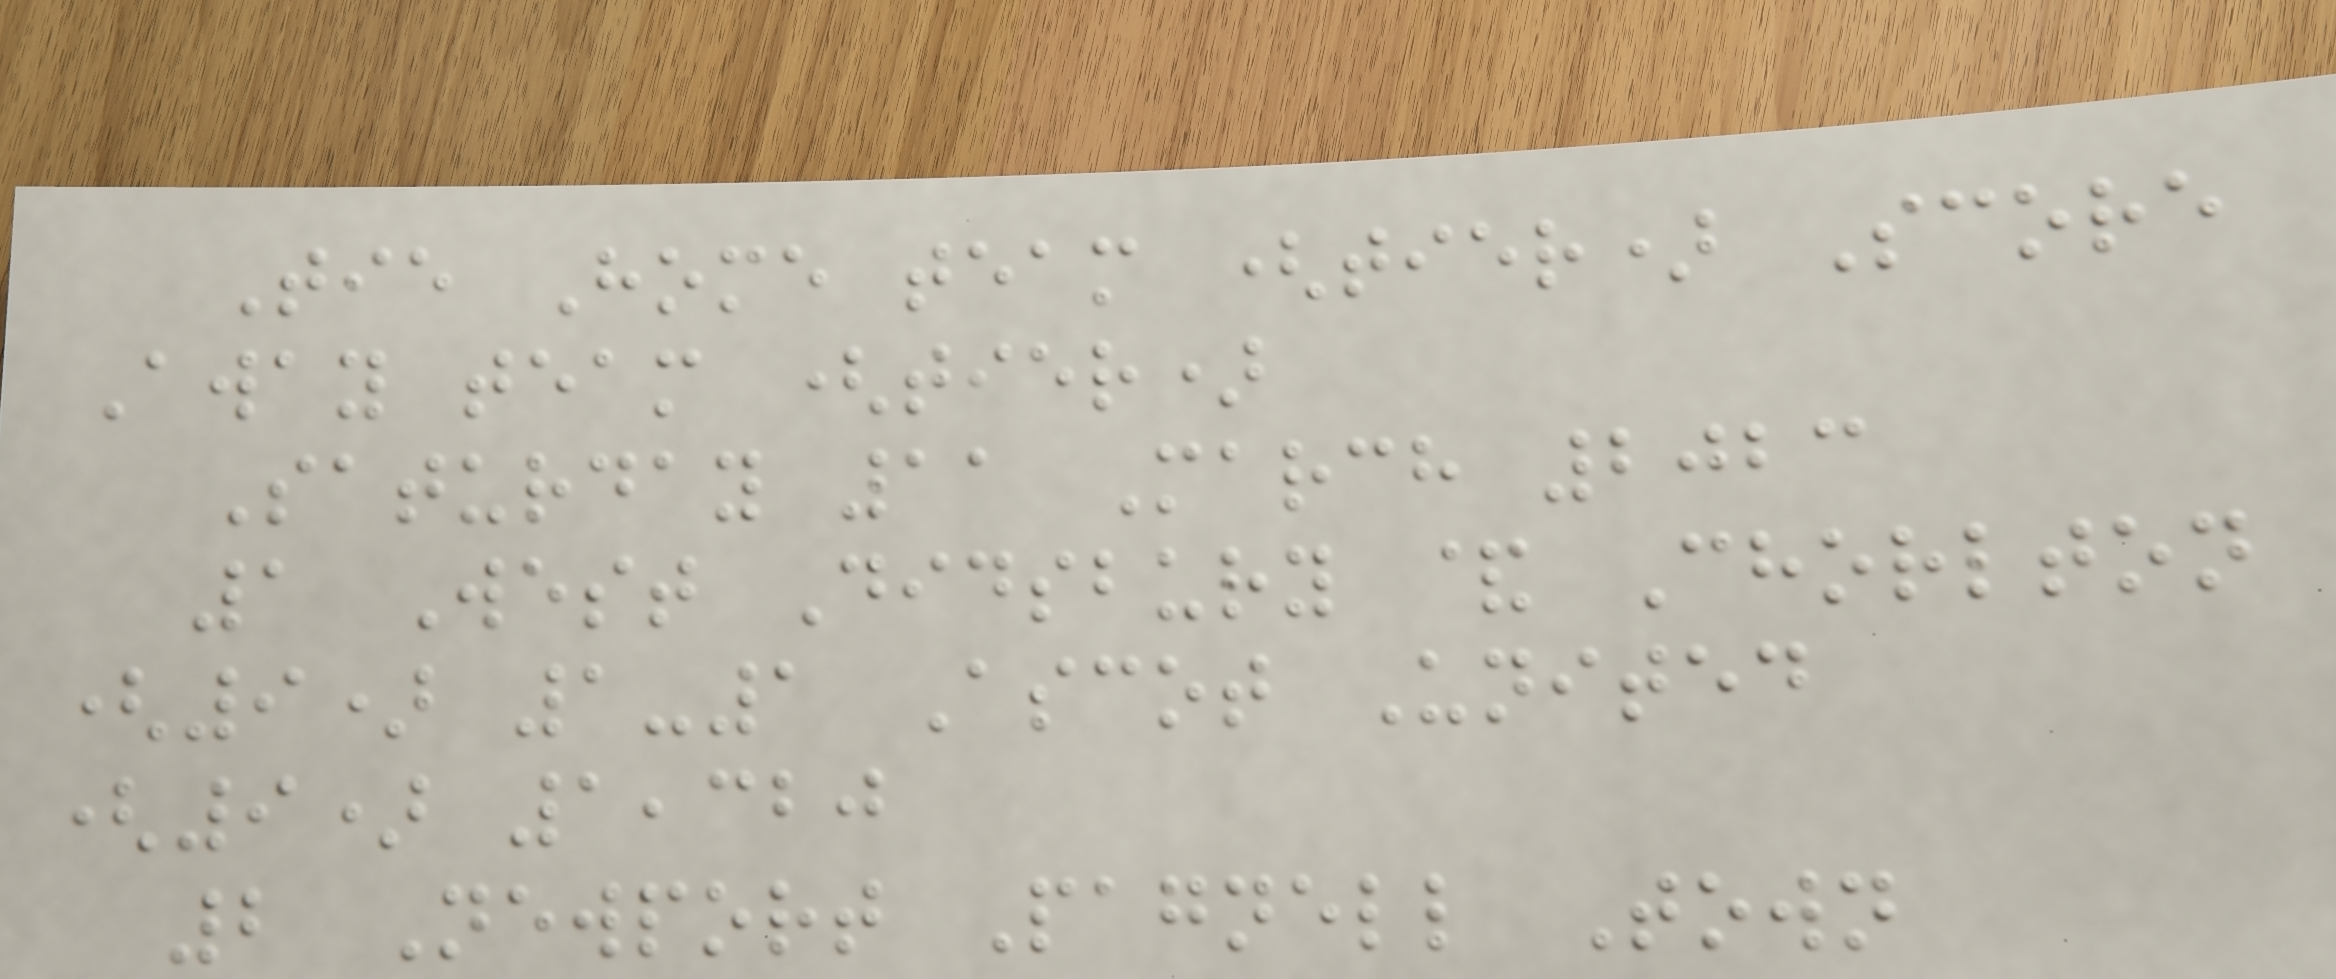Tie Home team (tier) Score
Away team (tier)
Saturday 11 March 2023
1 West Didsbury & Chorlton
(9) 1-1 Ascot United
(9) 1,320
2 Newport Pagnell Town
